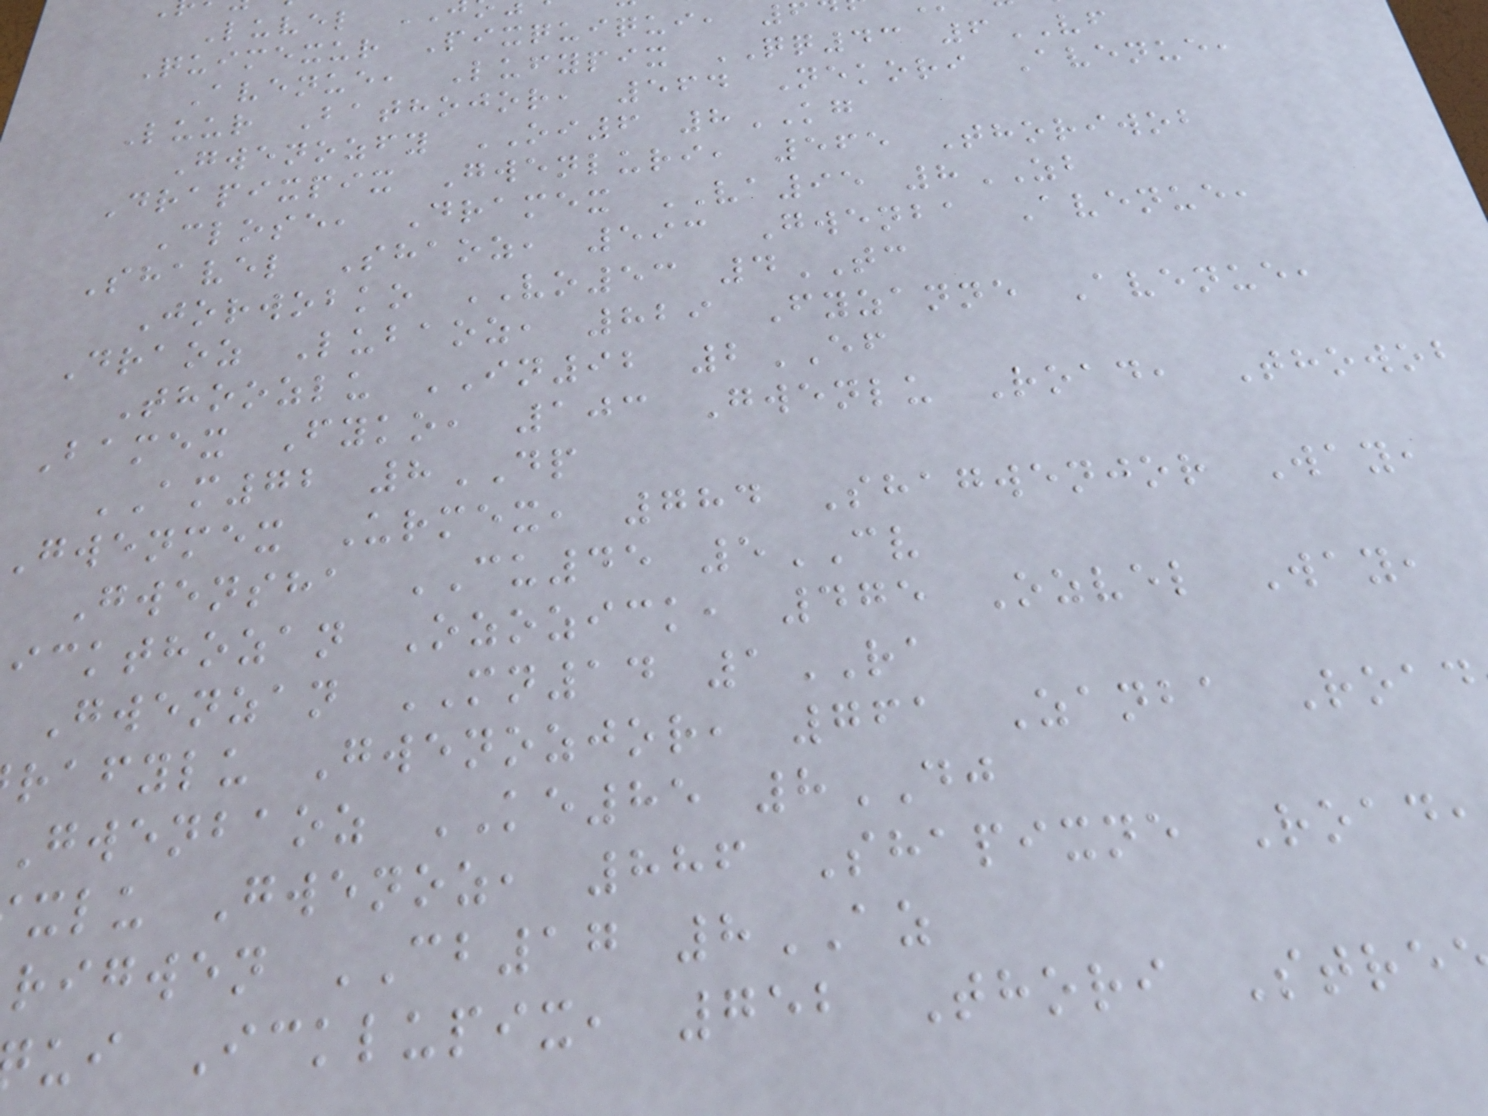Luvel
Quimexur Pixquiqui,
Avenue, Lufypix QQ43 6VF
Luur Bathojor, 564 Nekori Avenue,
Gwenozfy OI6 8KG
Drapixpix Gwenluri, 565 Thoriwob
Close, Dramex VA95 8ZB
Shavel Shaoz, 593 Gwenba Avenue,
Jorwobko VO53 4TC
Draoz Lubaoz, 829 Fyzanne Avenue,
Thoozlu IN92 2EF
Bamex Fyko, 103 Gwenlu Road, Thowob
AM72 8DP
gwenmex Urmex, 784 Shagwenjor Way,
Gwensha CU45 5CV
ickthozan Ozozick, 475 Ozvel Way,
Gwenzan MN14 1RA
rafylu Gwenozjor, 761 Zanba Road
Gwenbaoz KE85 8DJ
xlu Gwenoz, 886 Shapixne Road,
rigwen CB17 8AZ
ui Icklupix, 752 Thori Stre
